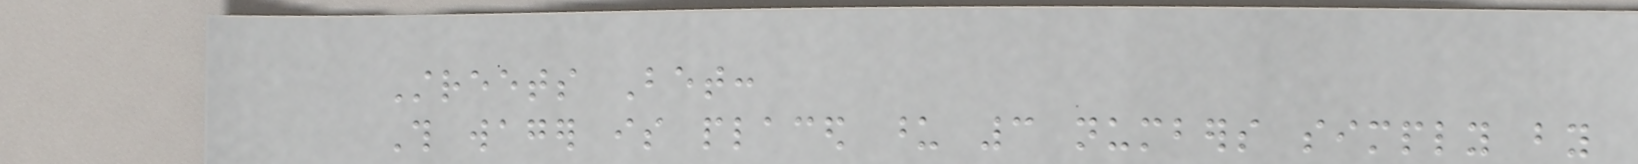Streets Bet:
This wager is placed upon 3 numbers simply by
